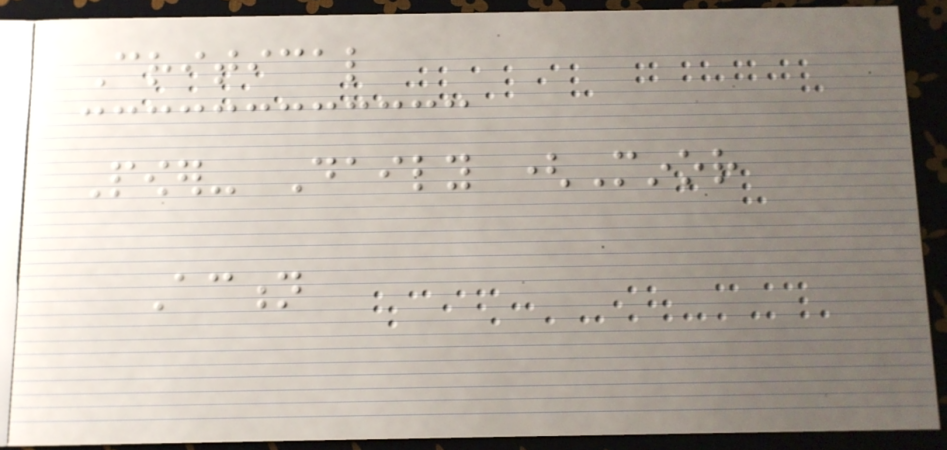Critical
Power- Daily (Minor
Action
